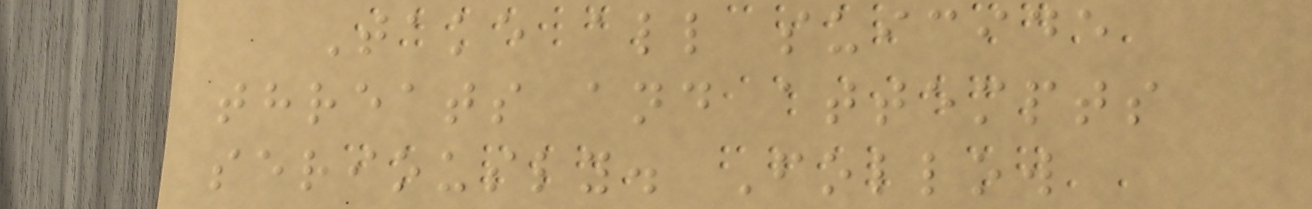Take all suicide
threats and attempts
seriously. Follow
